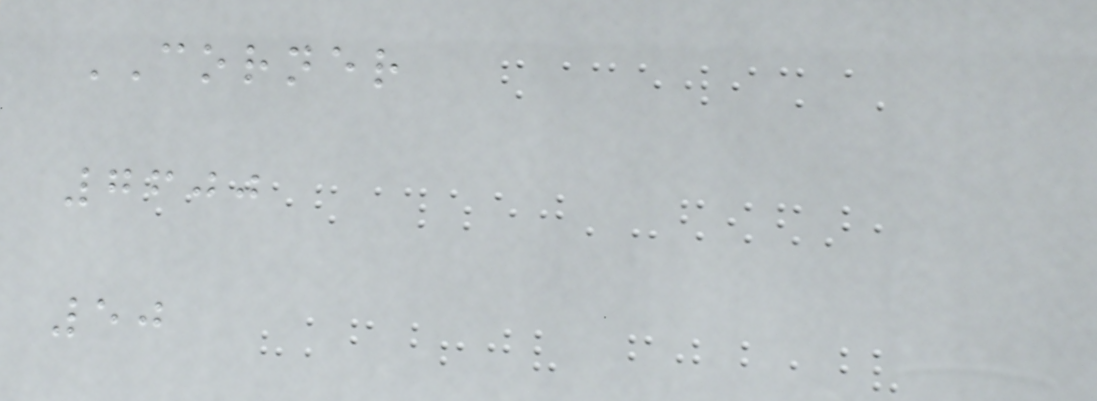CORNER
7600
50
